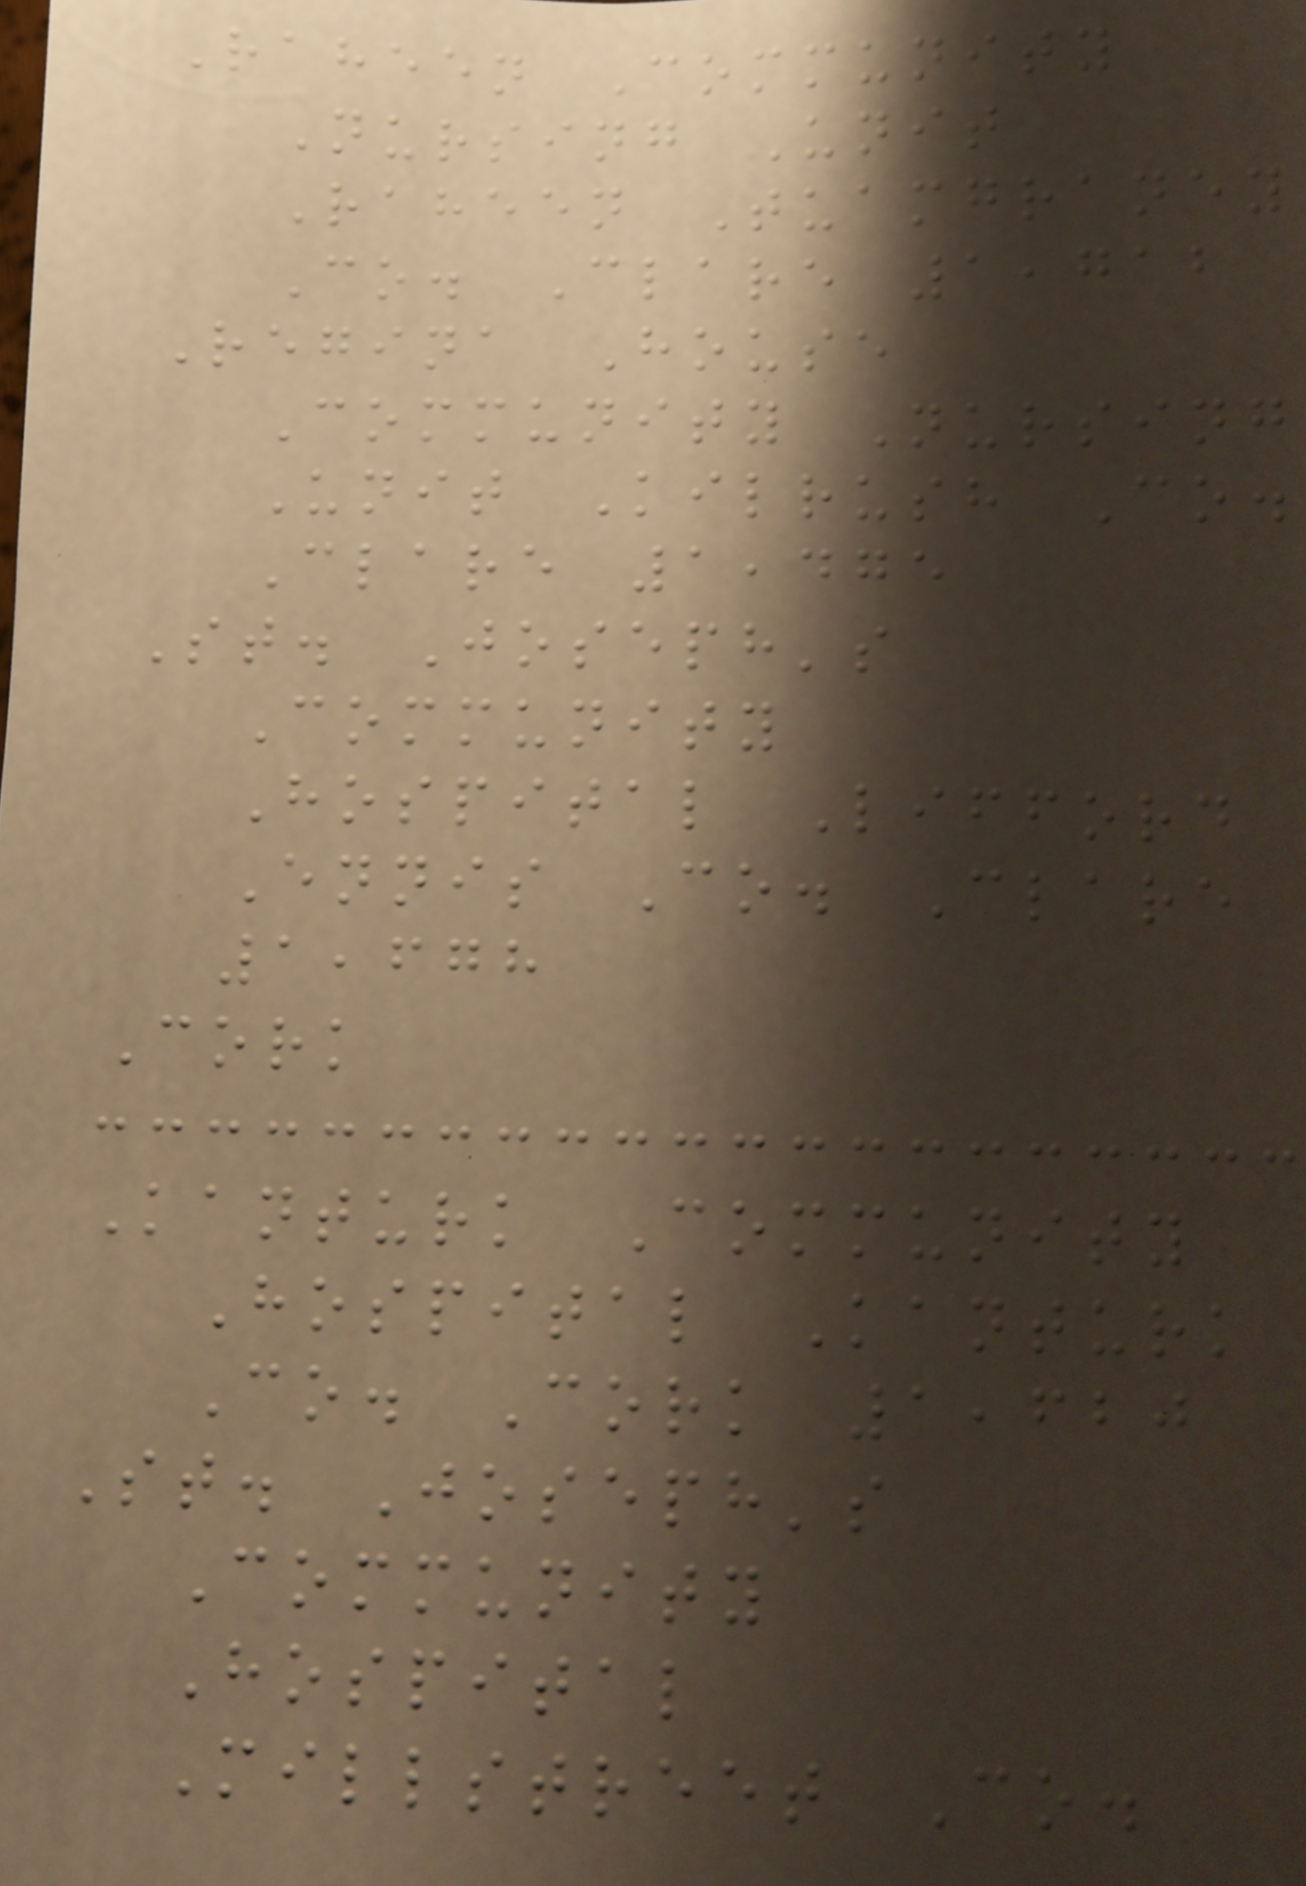Raheen Community
Nursing Unit
Raheen Tuamgraney
Co. Clare 1,712
Regina House
Community Nursing
Unit Kilrush Co.
Clare 1,475
St. Joseph's
Community
Hospital Lifford
Ennis Co. Clare
1,678
Cork
Kanturk Community
Hospital Kanturk
Co. Cork 1,620
St. Joseph's
Community
Hospital
Millstreet Co.
